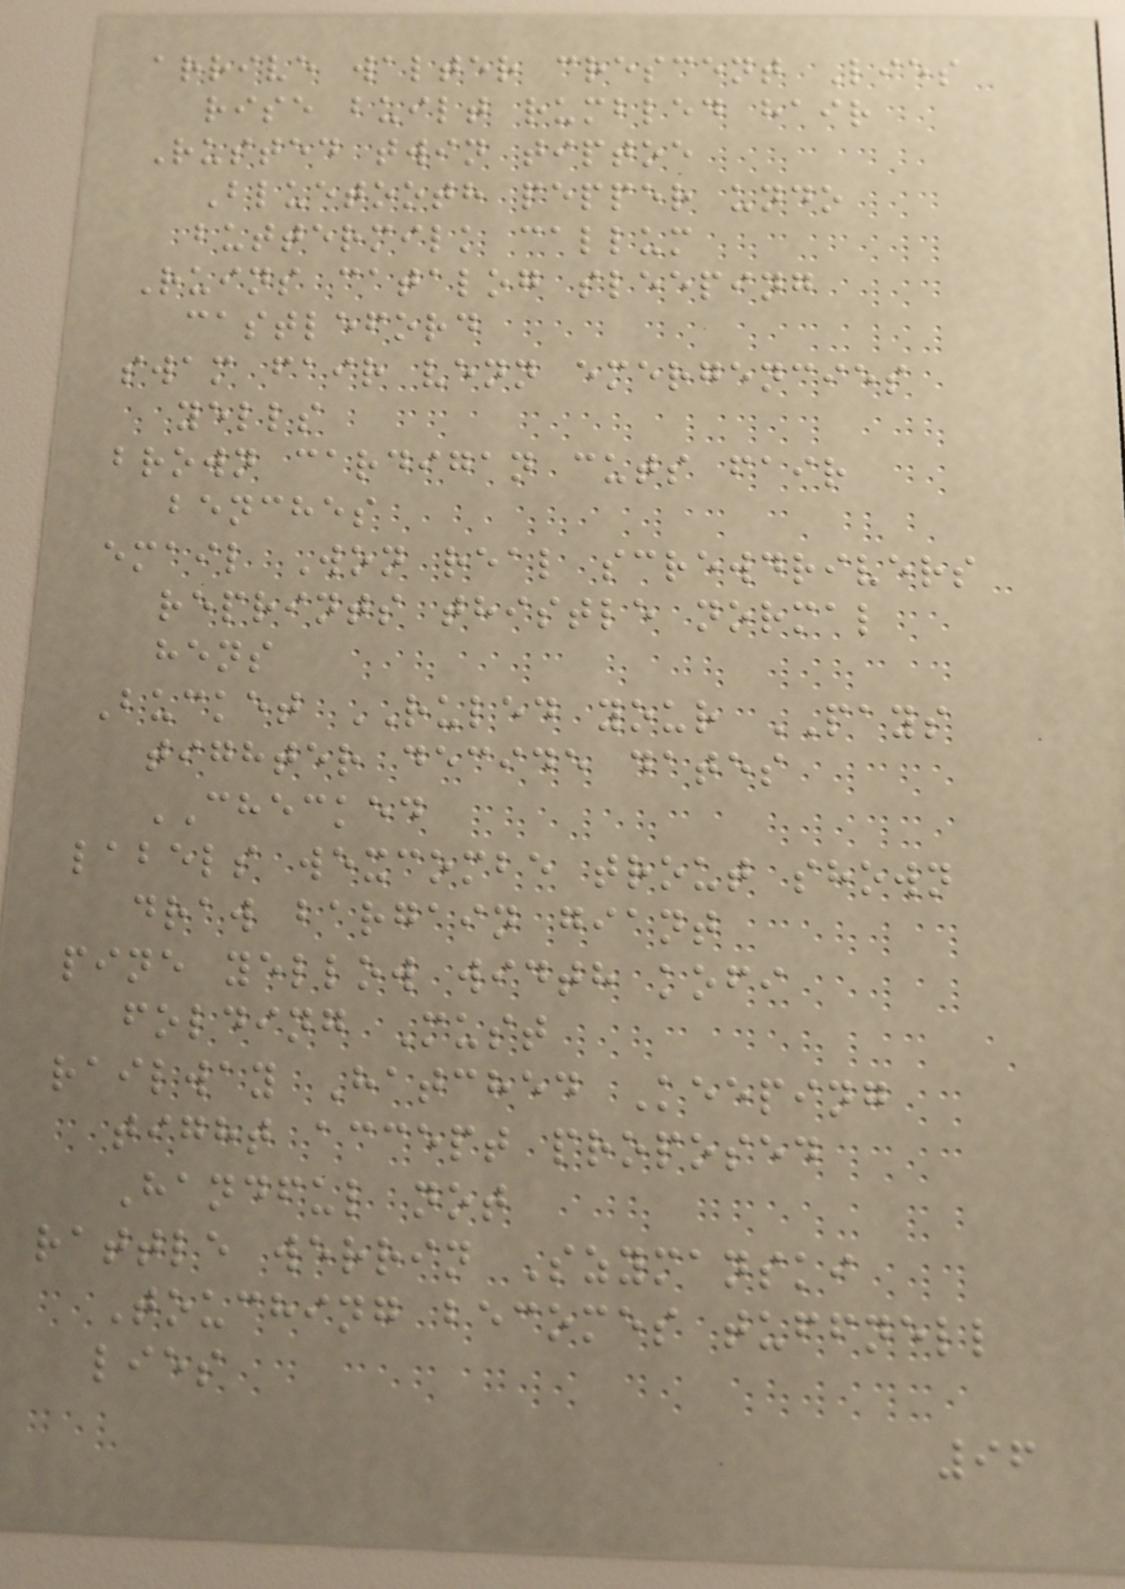arrive walter crescent Lies
rise built rumbled hair
Rusted twin tiptoe
Bluetooth pepper undo
buttermilk callum
Ruins catalog sleeping
castleford
swam fair venn emergencies
yells
brown cardigan cuts fair
benches
email Won real screwdrivers
reprints thistle normal
hens
Bucket RULED your PAYS
tighter decide dates
CHECKED
labels wexcombe trout shown
draw bargain giant
pine yellow width kofi
folding Must
railway Hatched Keeping
tight accept proposed
Handful not
rattle werrin Szymanski
Touching becomes tuffnell
lies
96
